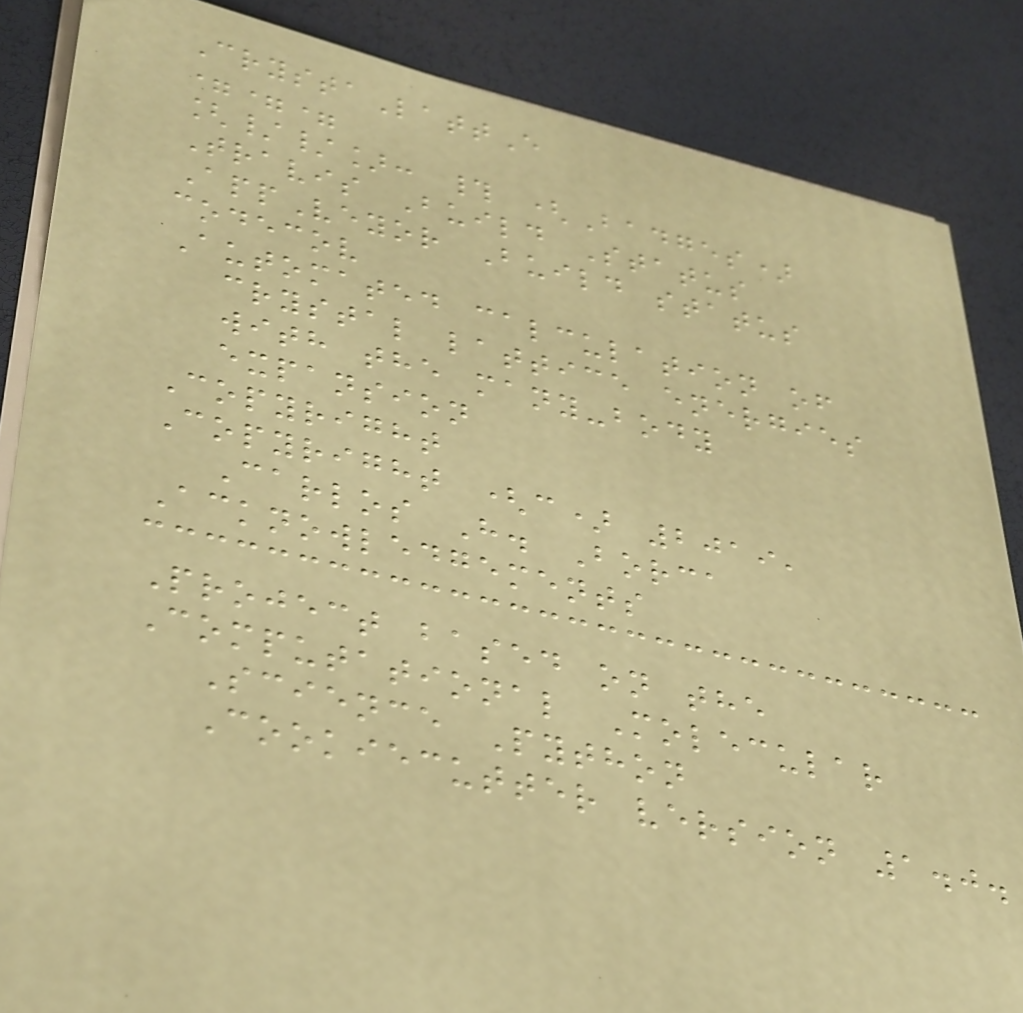CrystaLattE
===
[//]: # (Badges)
Travis Build Status
AppVeyor Build status
codecov
Automated calculation of
crystal lattice energies
with the many-body
expansion
Copyright
Copyright (c) 2019,
Carlos H. Borca
Acknowledgements
Project based on the
Computational Molecular
Science Python
Cookiecutter version 1.0.
